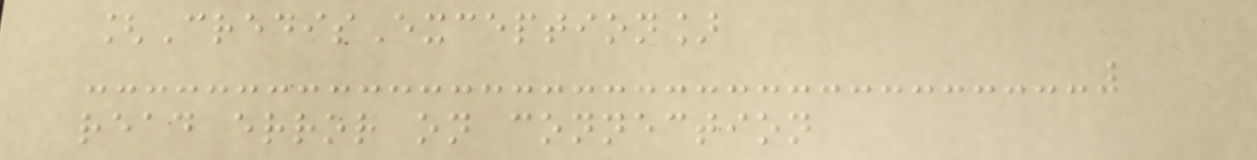[CredisException]
read error on connection
